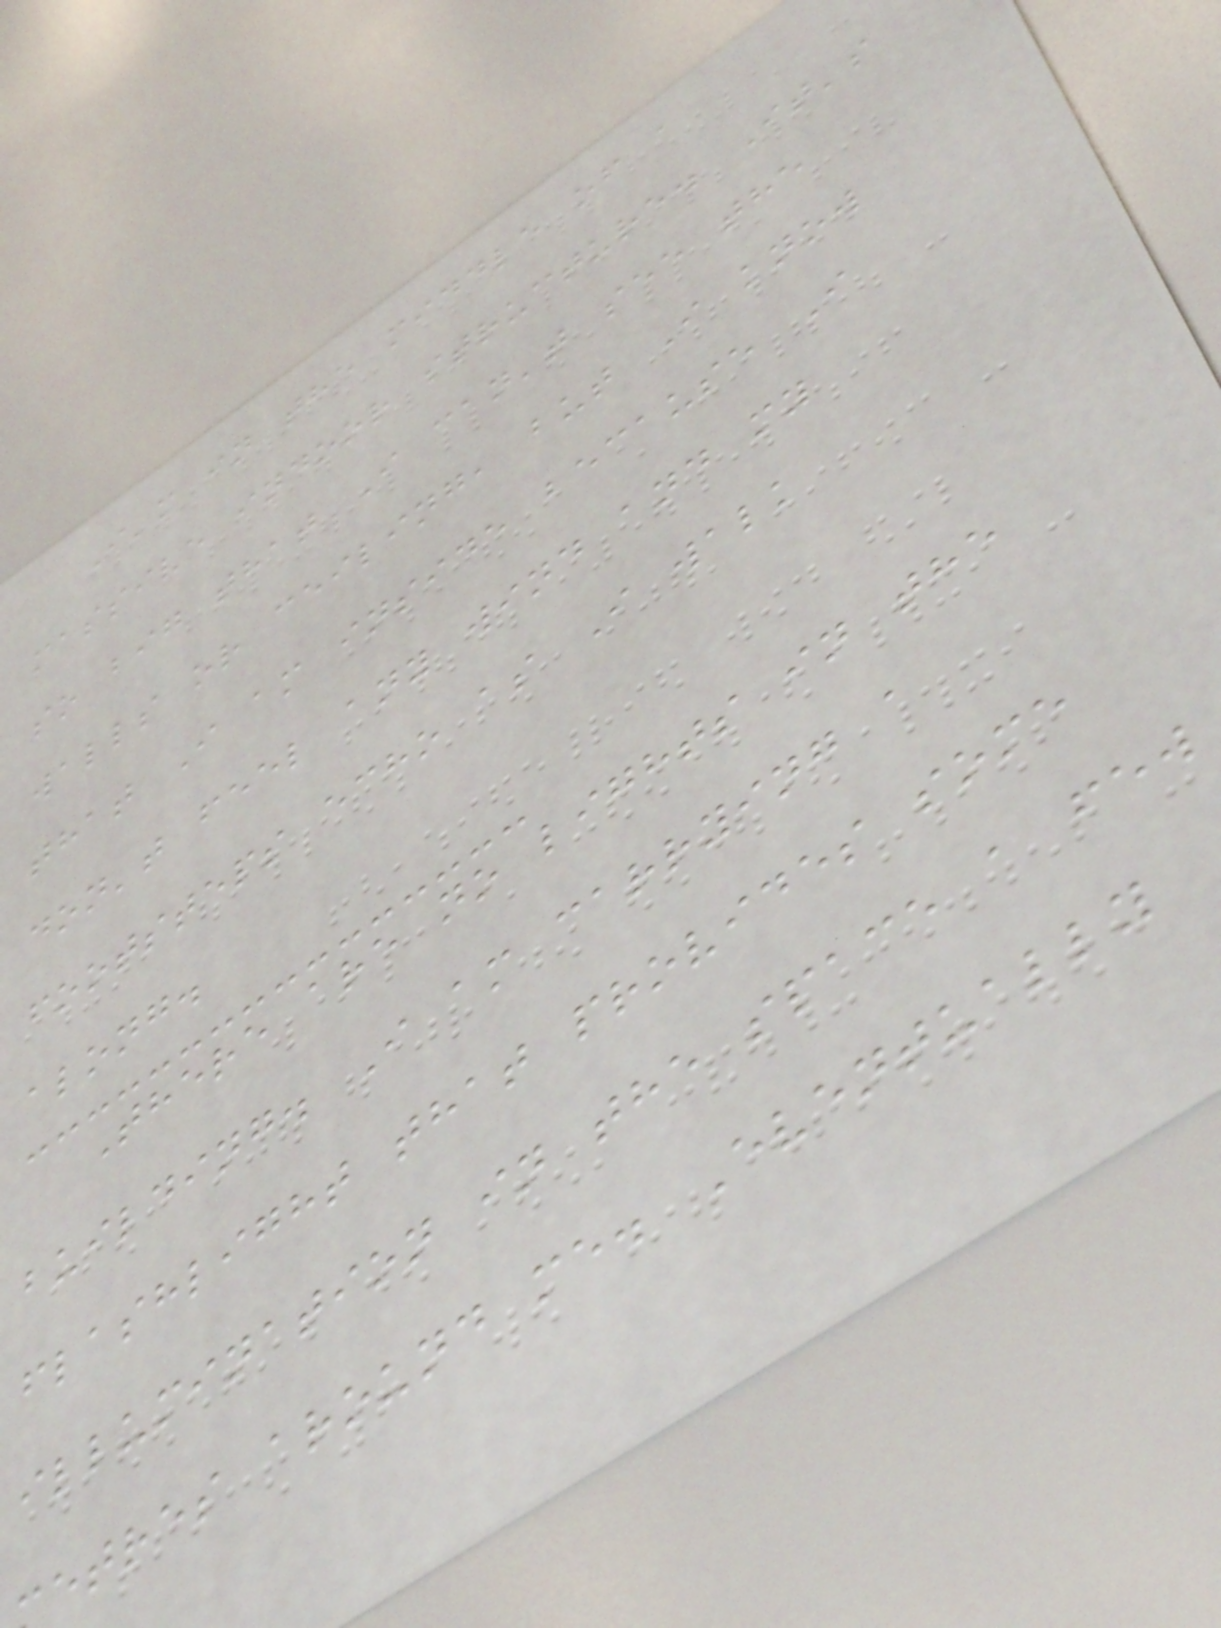I'm in the middle of a
massive indoor structure. It's
so big that I can't see the
walls or ceiling, but I know
that I am inside because I
don't feel any wind and my
footsteps echo as I walk
along.
There are no lights in the
building. I am carrying a
flashlight that provides some
illumination in the space a few
etres around me. Eventually
